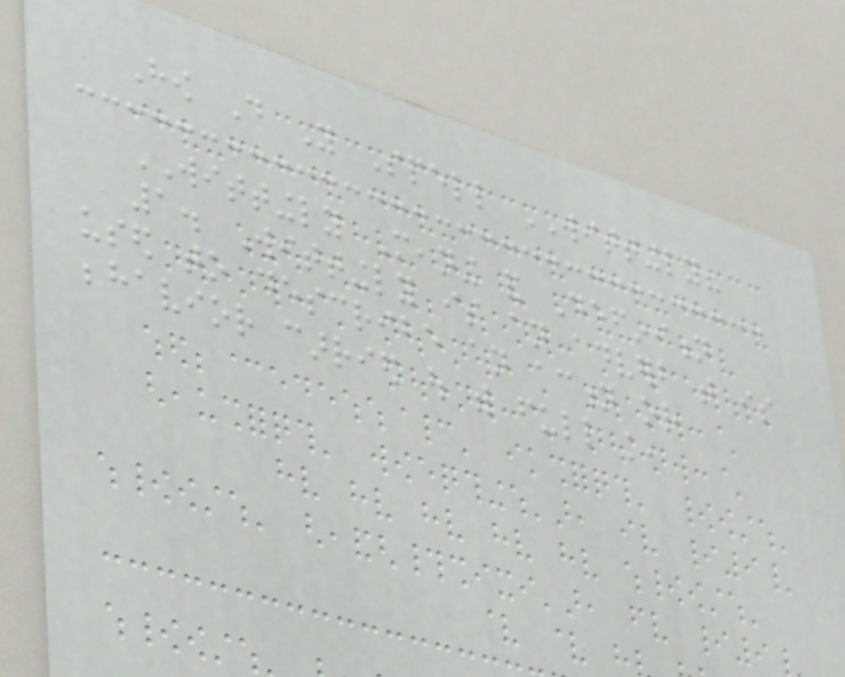How Do You Spell WITTINGLY?
WITTINGLY Meaning and Definition
1. Wittingly is an adverb that is
used to describe an action or
behavior carried out with full knowledge,
